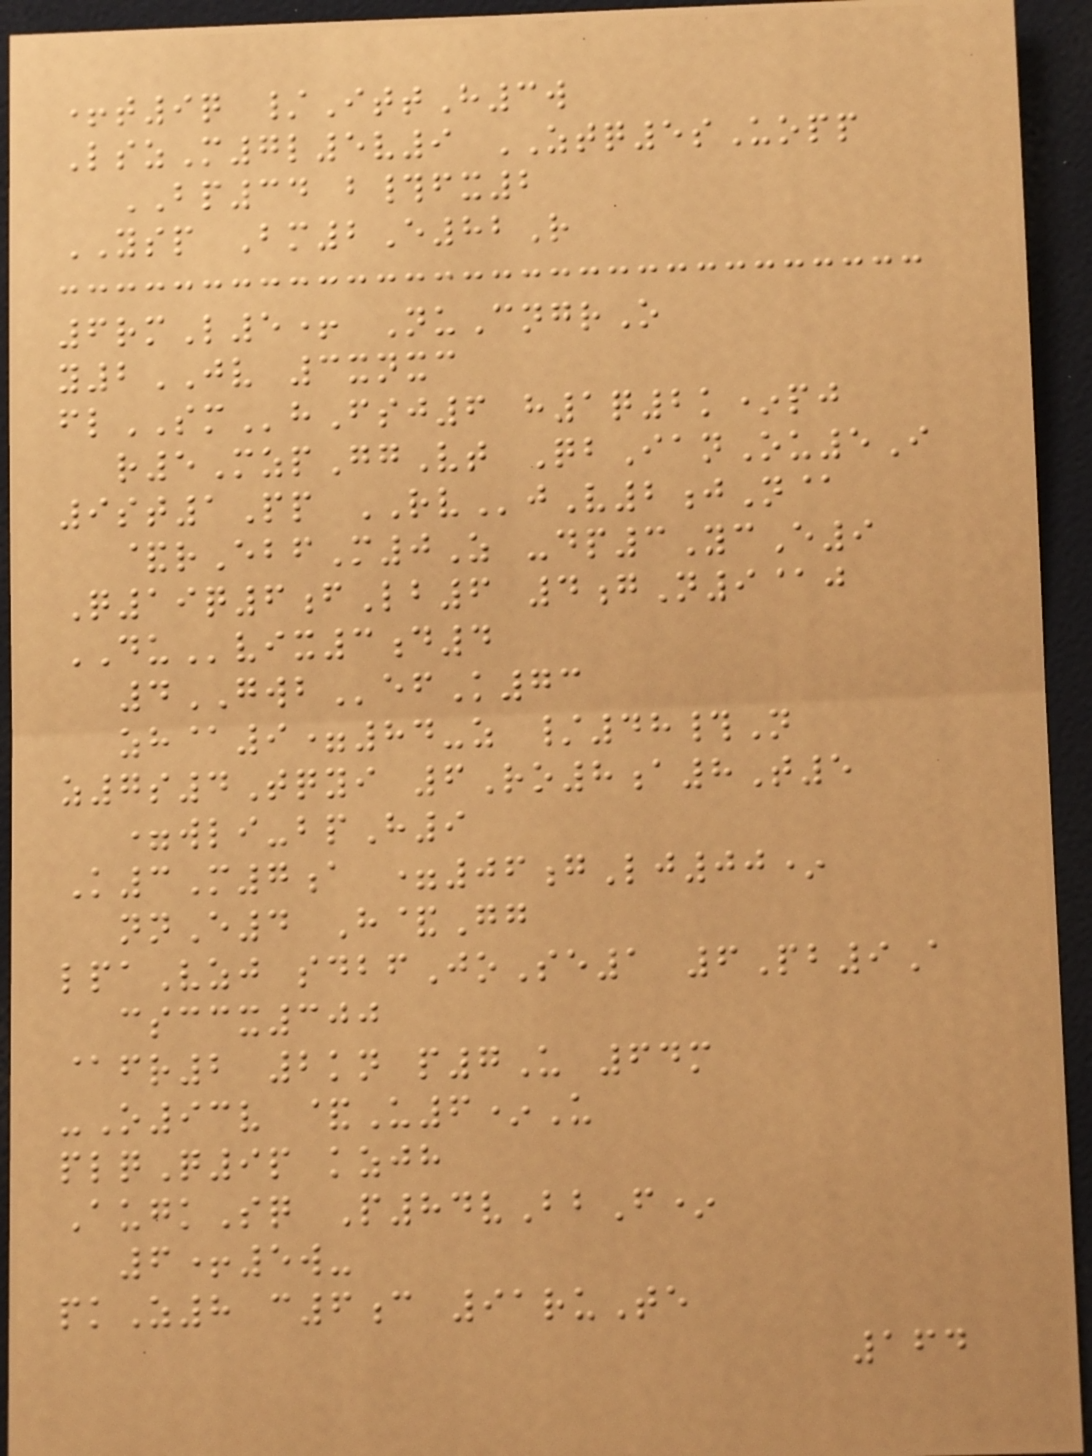+t9q /IttH3w
LszM7l5v9 ZTQ5sUopp
BP34 b#fx2
YSP Bm2E82R
6rmL5+ NuCngrO
y2JV 3xnxc
flSMhFsj6 h1q2k*pj
r5MzpGgVt QbIanOu5I
9st1Pp RVjV2jN@
&rEbfM0Z -dp3YcE9
Q19q6fLb6 4gN9@j
DUvix3d4
4GWBefK73
zh@9=84-z /48#N
z7s4Tqyi 6Ro8a8T5
=wli-bpH9
K3M7a =06gLj00*
nnE4 H&Gg
lpaVzj sdbfJoSe1 6Pb9A
csccx300
@fr2 2kn p7U 64m
-O93v &U6*U
plqQ9p kzjh
AugkSq P84vBbF*
6+5w-
pkZ8 c6c 91ruTe
164
